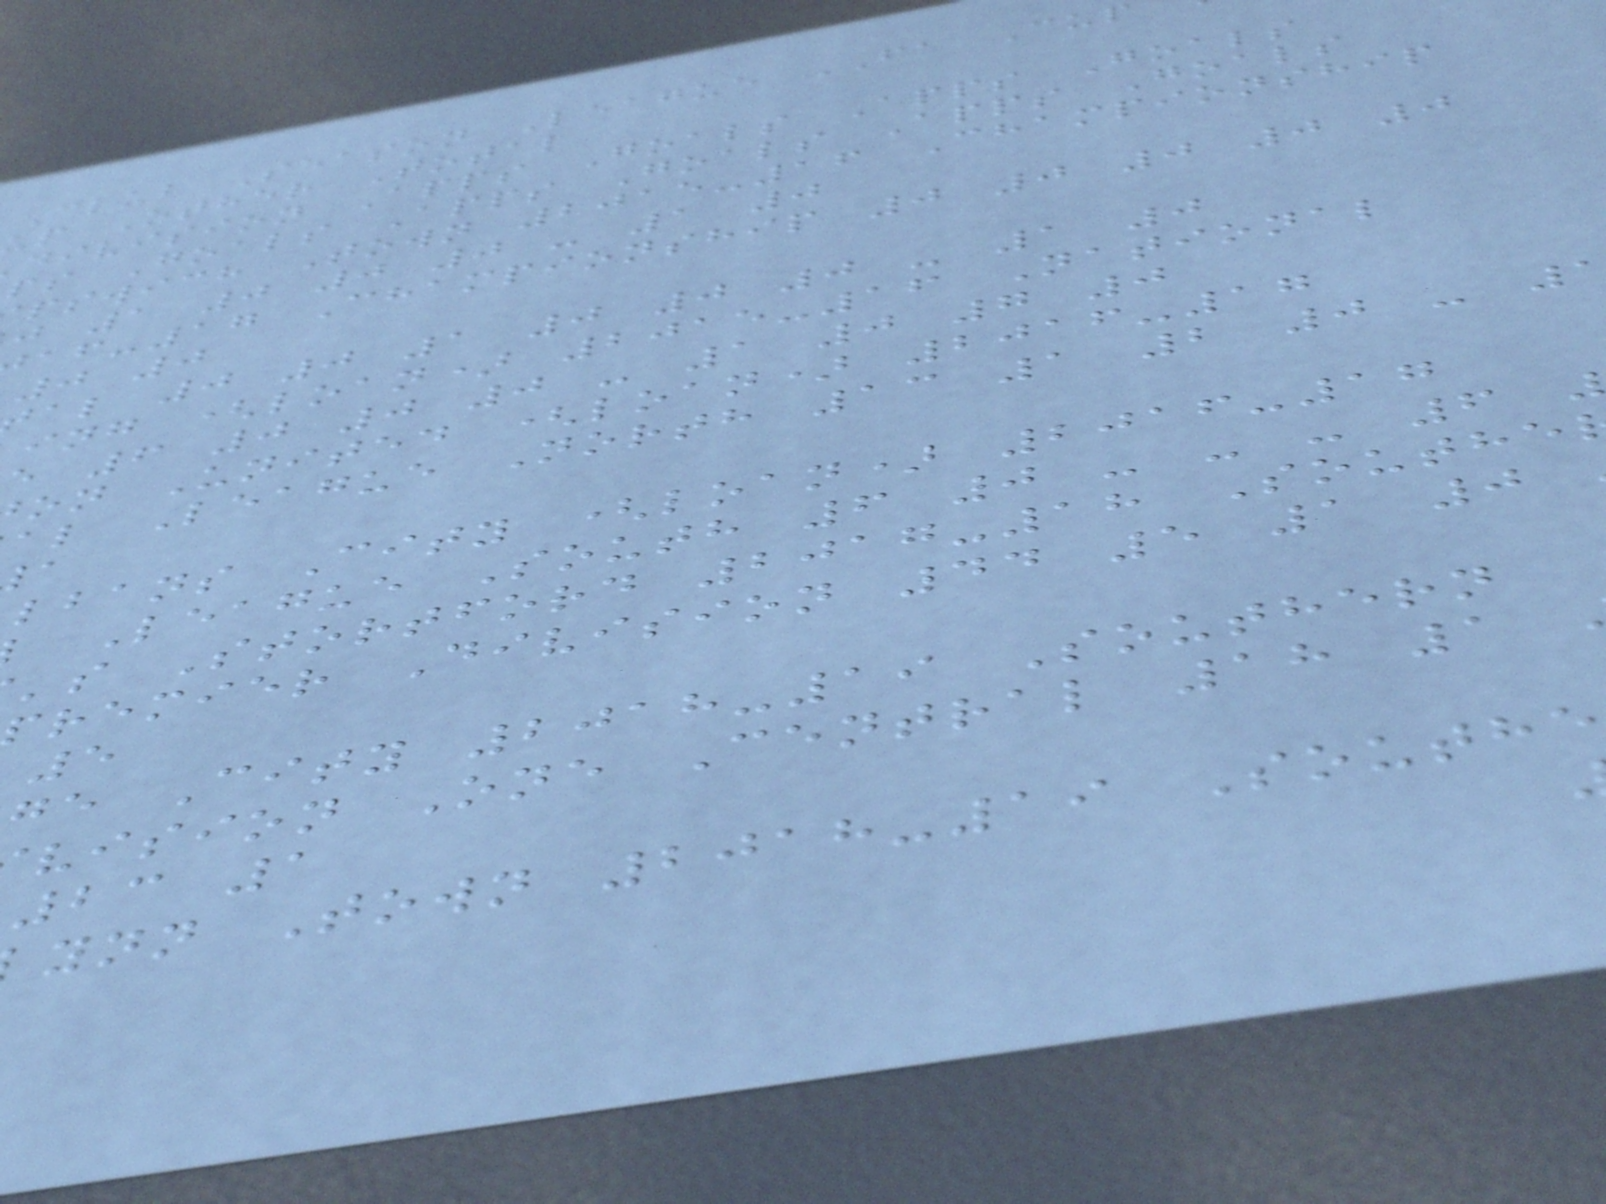Club Season League FA Cup
up Other Total
division Apps Goals Apps Goals
ps Goals Apps Goals Apps Goals
pswich Town 2015-16 Championship
j 1 0 0 0 - 1 0
-17 Championship 0 0 0 0 0
0 0
al 0 0 1 0 0 0 - 1 0
ing (loan) 2015-16 National
e 6 0 0 0 - 1 0 7 0
on United (loan) 2016-17
al League North 13 1 2 0 -
lbans City (loan) 2016-17
League South 6 0 - - - 6
's Stortford 2017-18 Southe
remier Division 44 5 1 0
ge City 2018-19 Southern
vision One Central 18 1
23 1
ynn Town 2018-19 Southe
